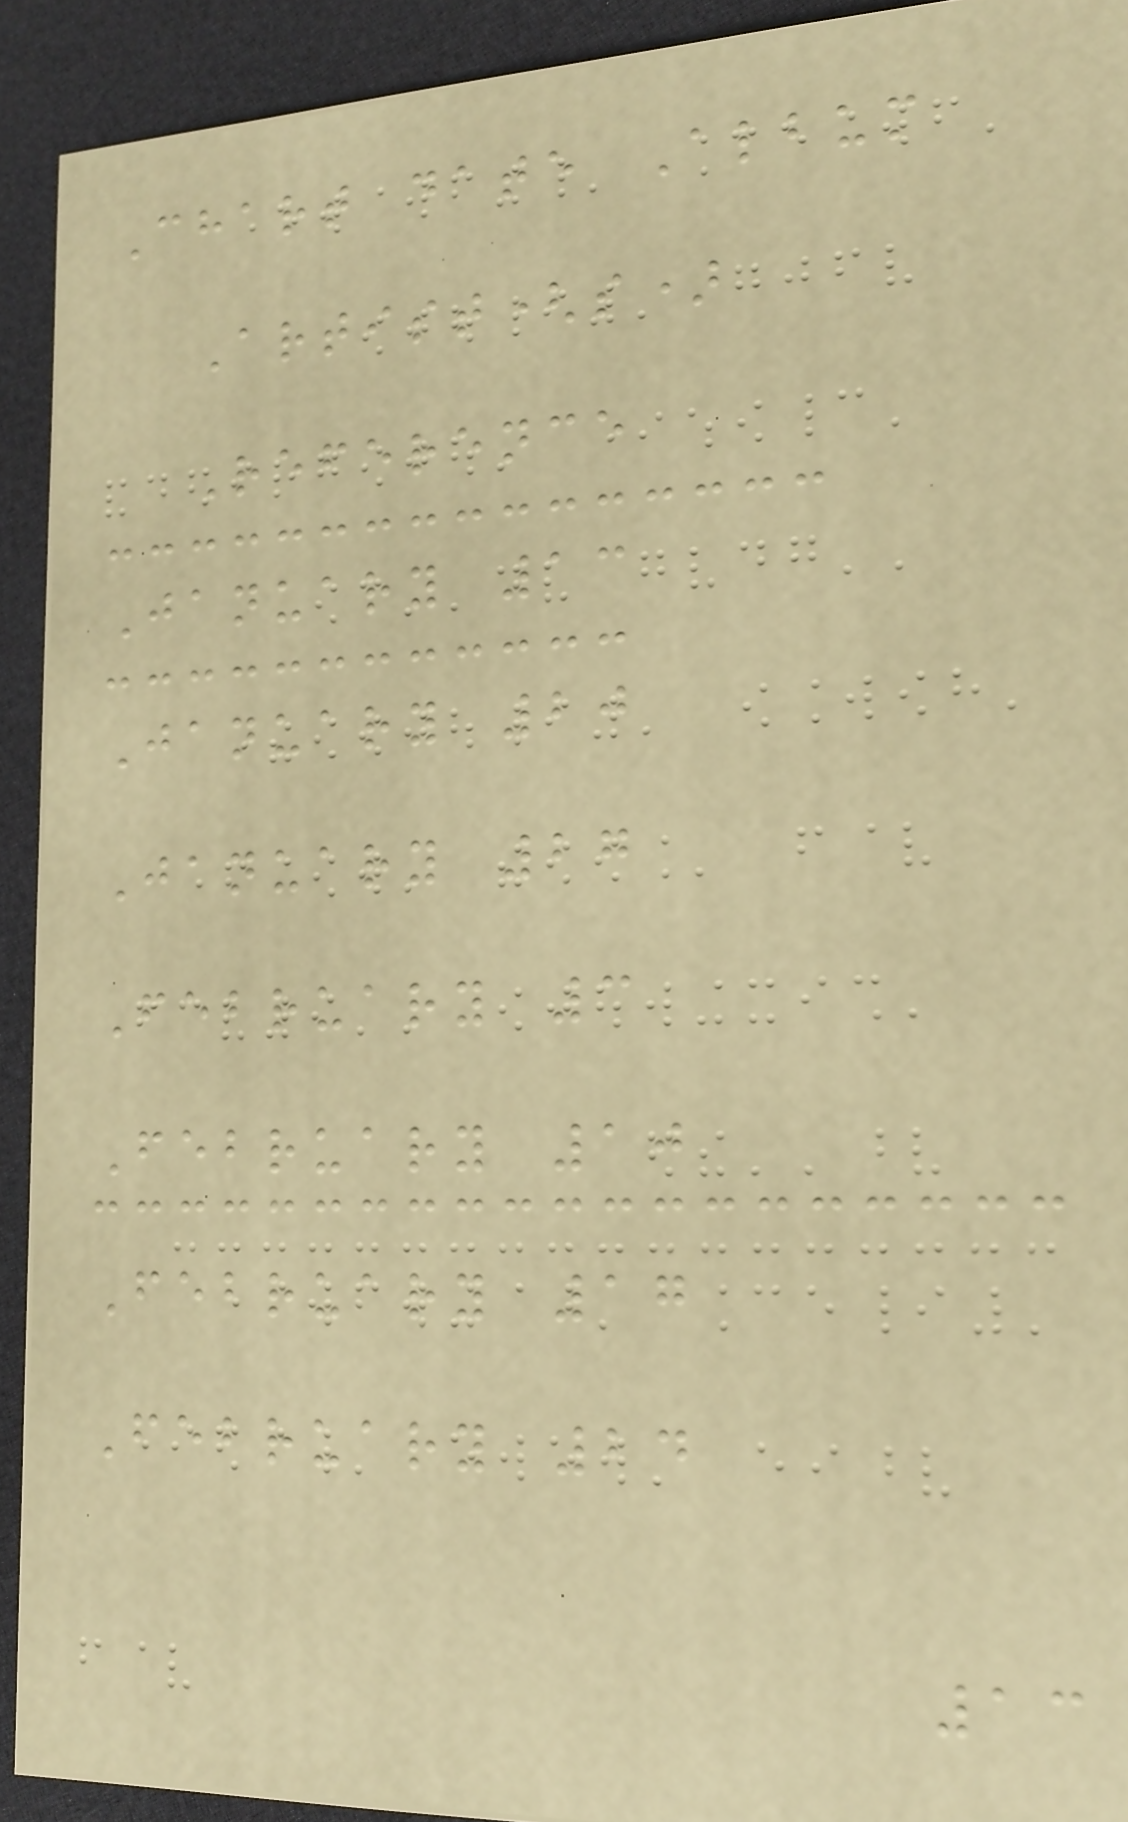Chart date Album
Artist(s)
Reference
January 13
January 20
January 27
February 3
February 10
February 17
February 24
13
